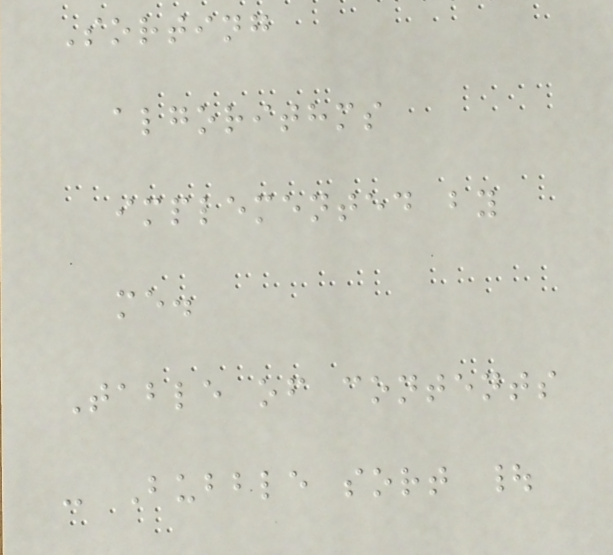Sorting
algorithms
implemented by
me.
Table of contents
- Bubble sort |
